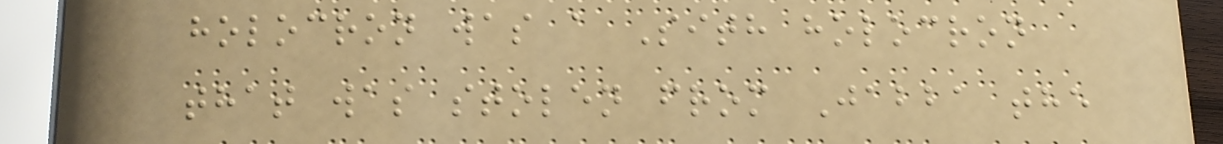holocron was a Sith holocron
that was stolen from Jabba the
